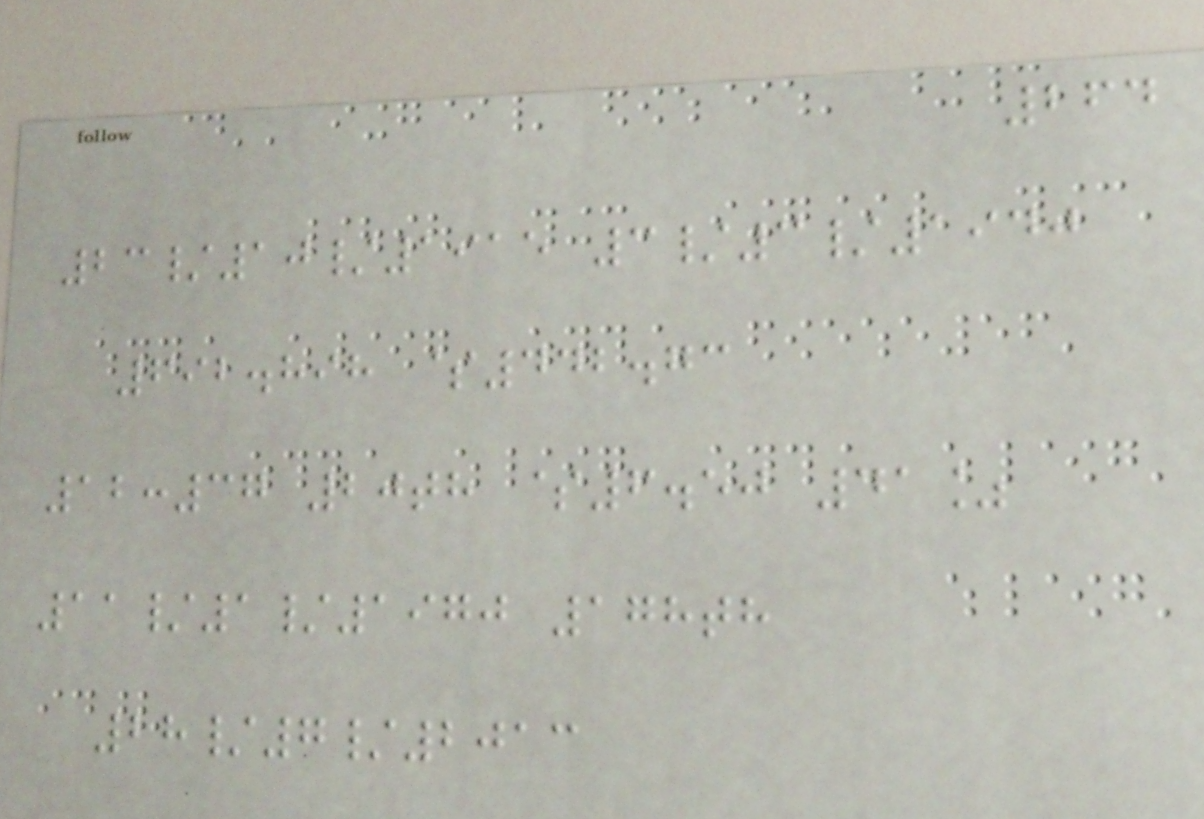264
23/10/1915 3/3/1940
692.898 $442.73
12:37 20th $6.50 41%
11/1/1970 178th
28/7/2013
